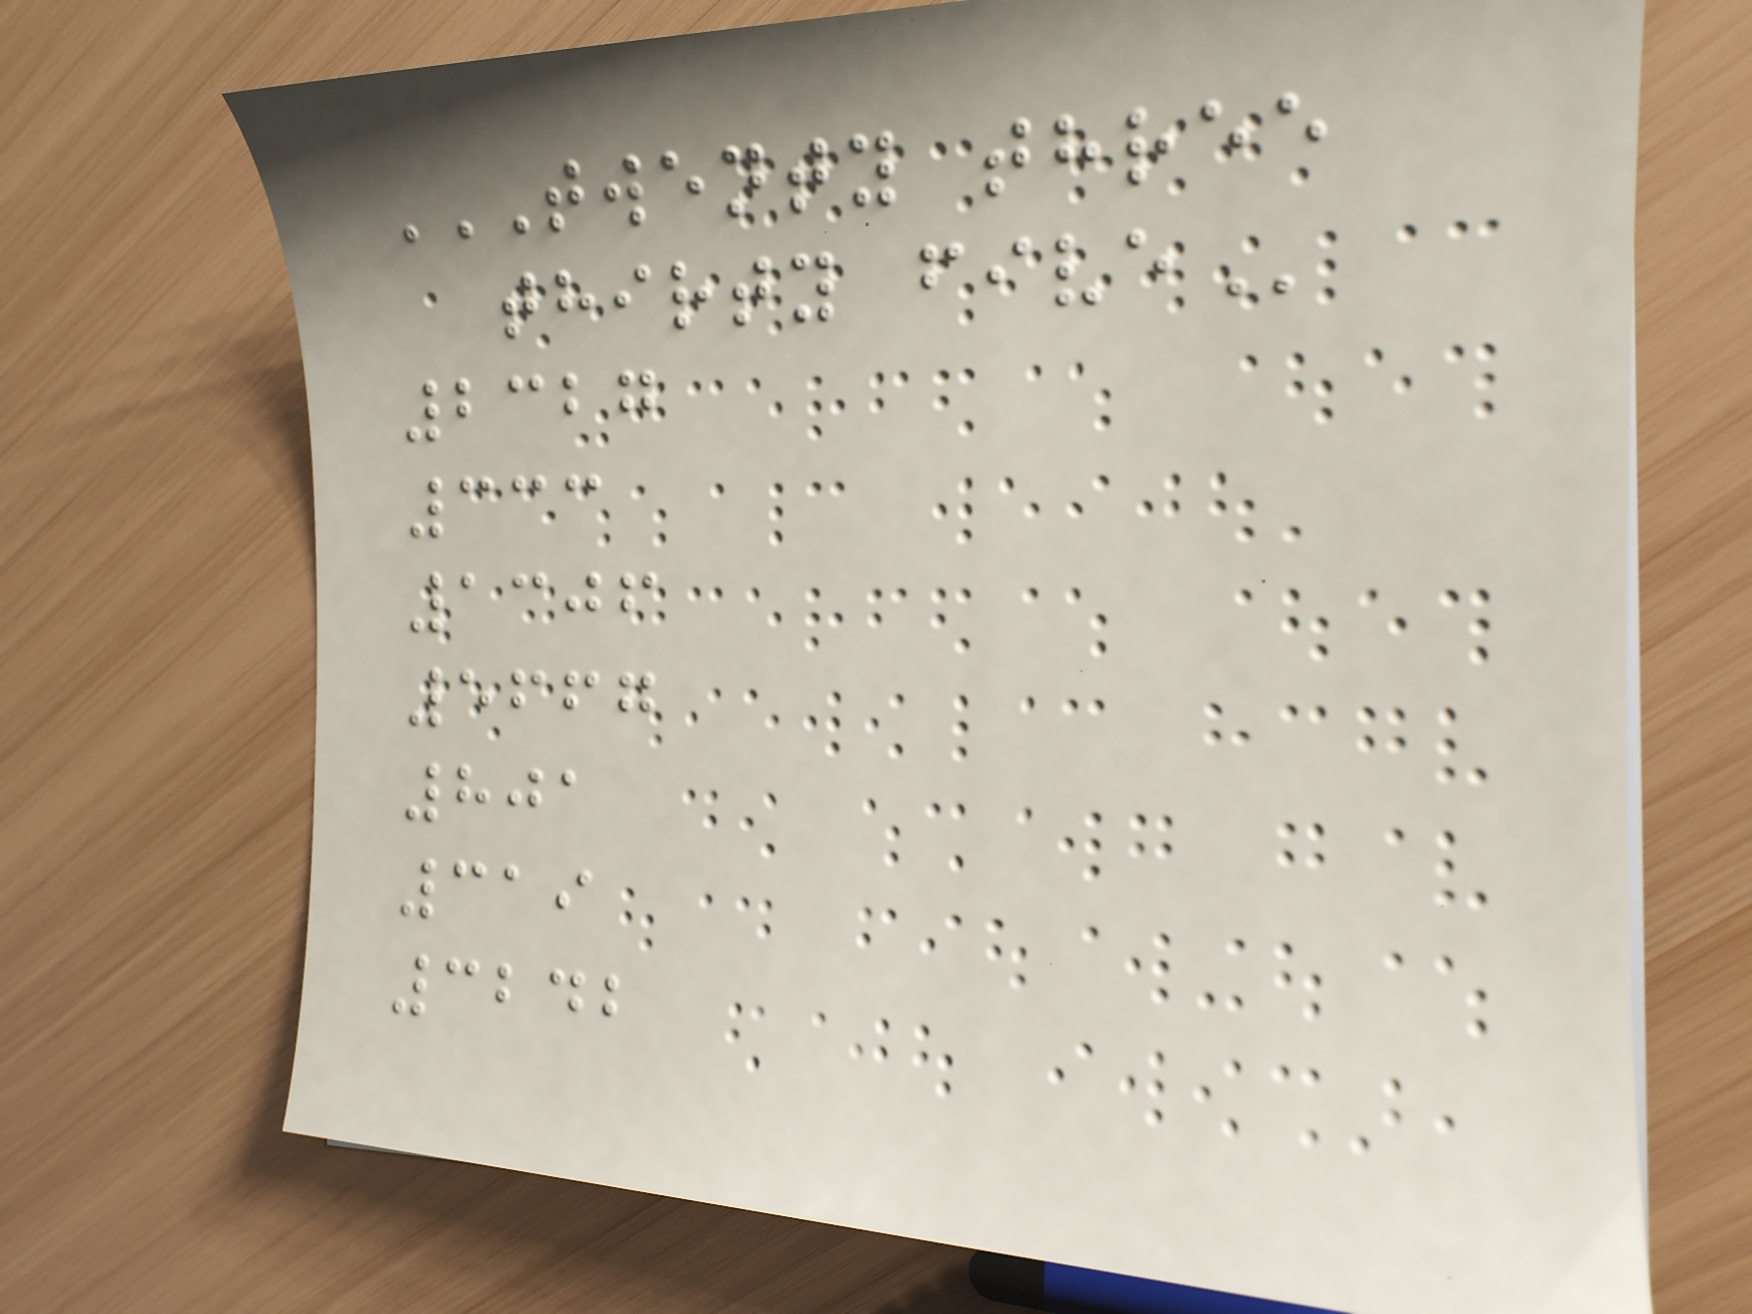TWENTY THREE
THIRTY FIVE
2327
333
1306
5667
801
319
3242
